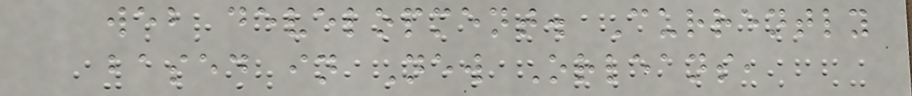web development. Currently
based in New Orleans,
